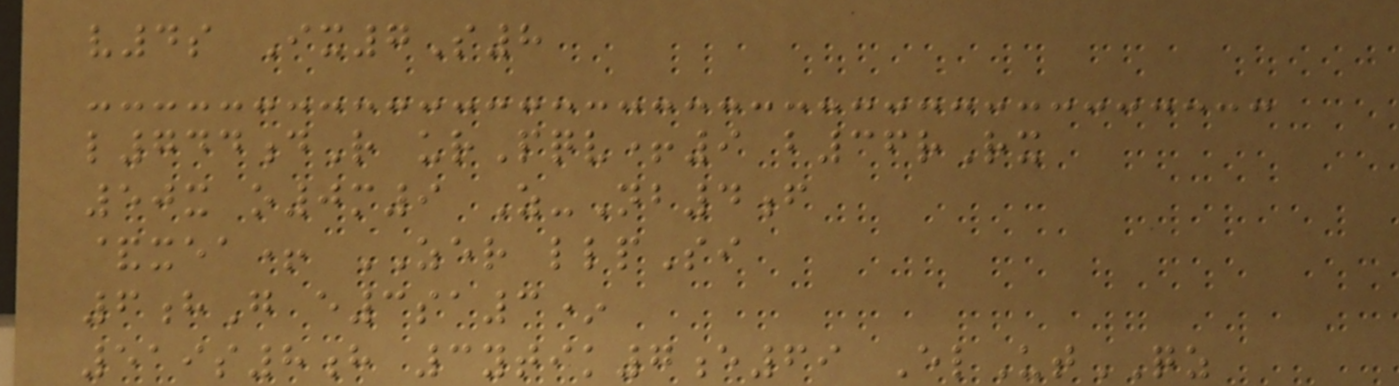v4s Ix7S8
l744dR urPqv+9 b36rRx
50x o0m9 Z-Nb4f
&xea+ ZER llpSi
6hG e3sa3*
519s8h 3ytik7e69 ElUtQZ
